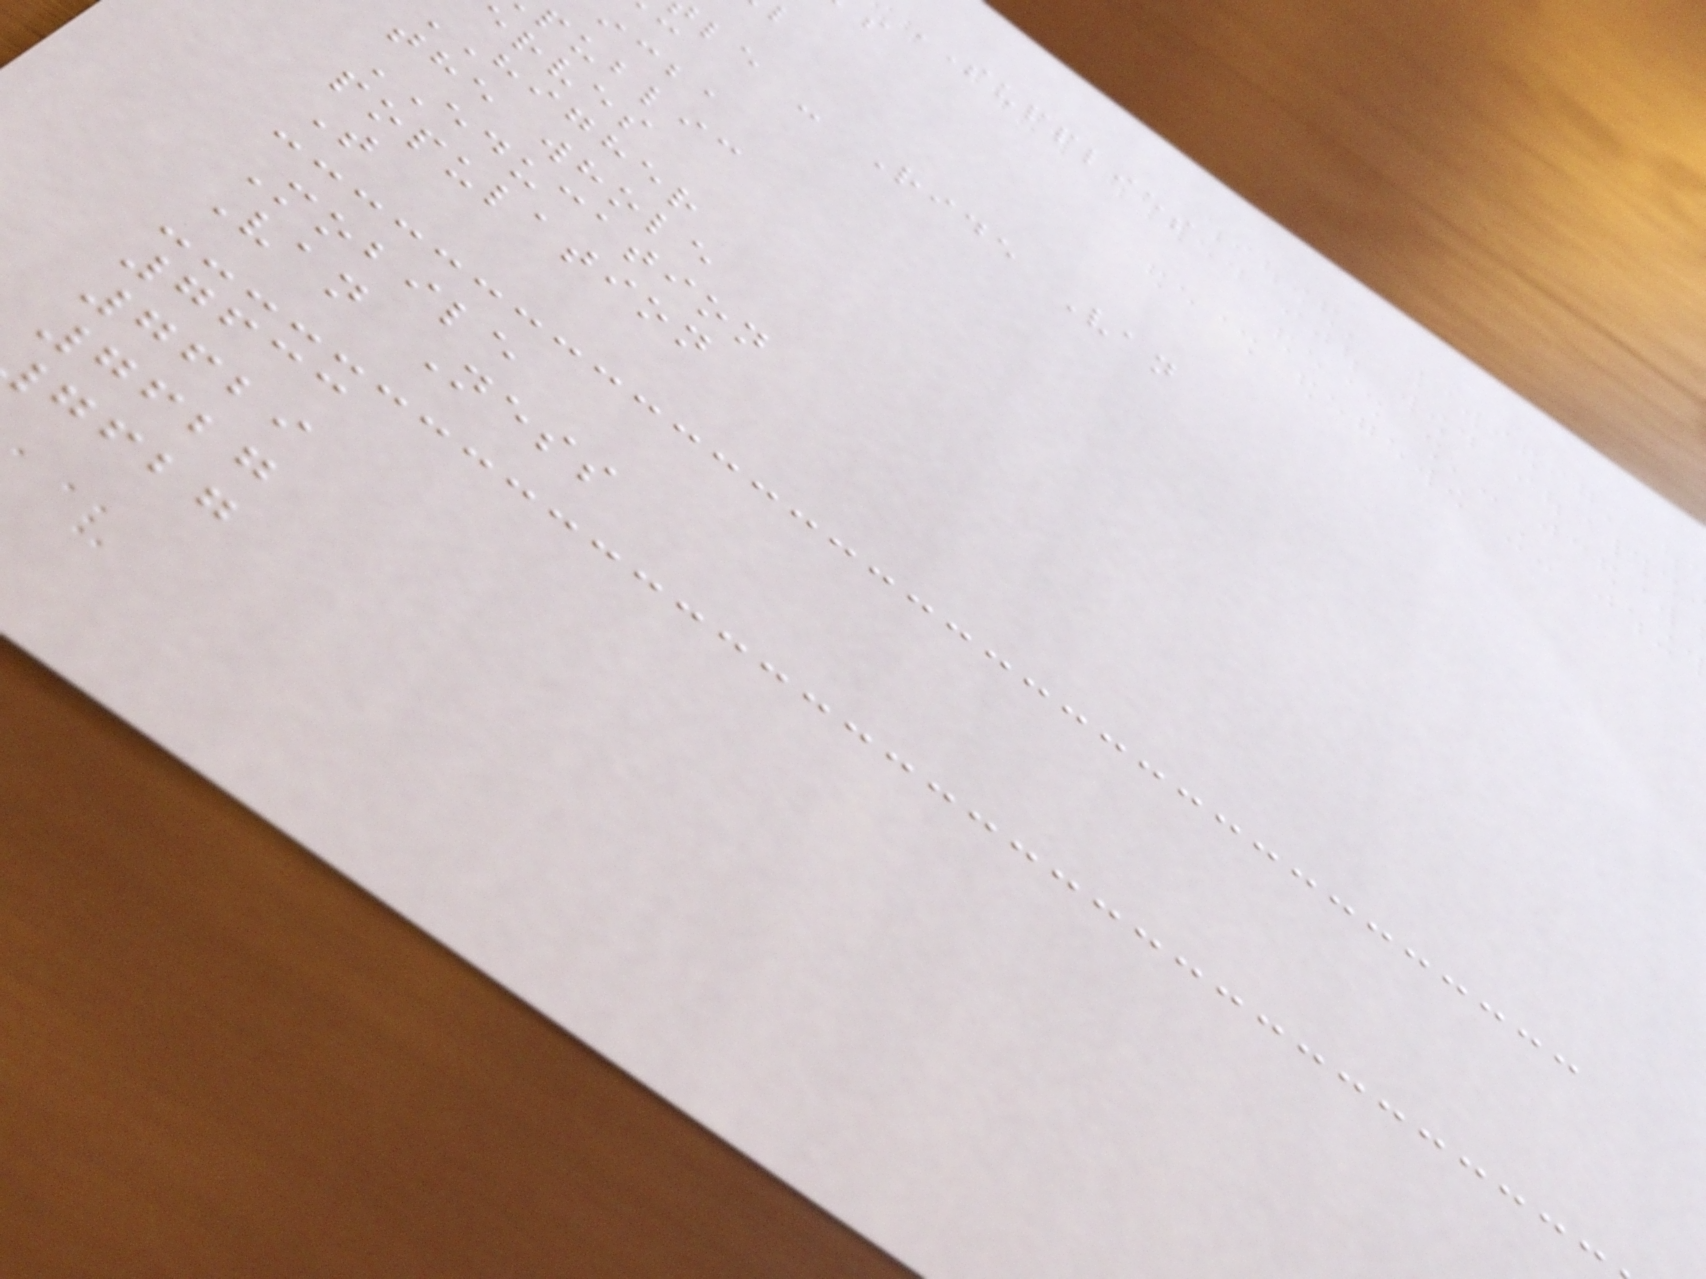SUPPLIES
le - Ride Van
icba
public
erves
higher
the whole
EDUCATION
population
T
Mobile
Van Ness
7633
7629
7627
gfbg
